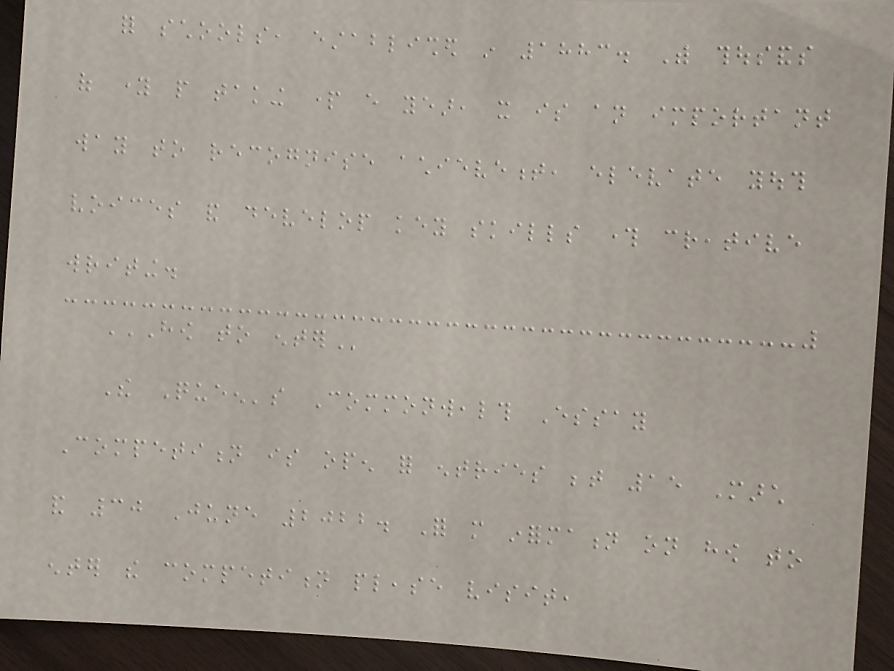for schools, established in 1883. With thousands
of young people taking part every year, it is an important
way to recognise achievement, elevate youth
voices and develop key skills through creative
writing.
HOW TO ENTER
The Queen's Commonwealth Essay
Competition is open for entries between 15 March
and 30 June 2022. For more information on how to
enter the competition please visit,
